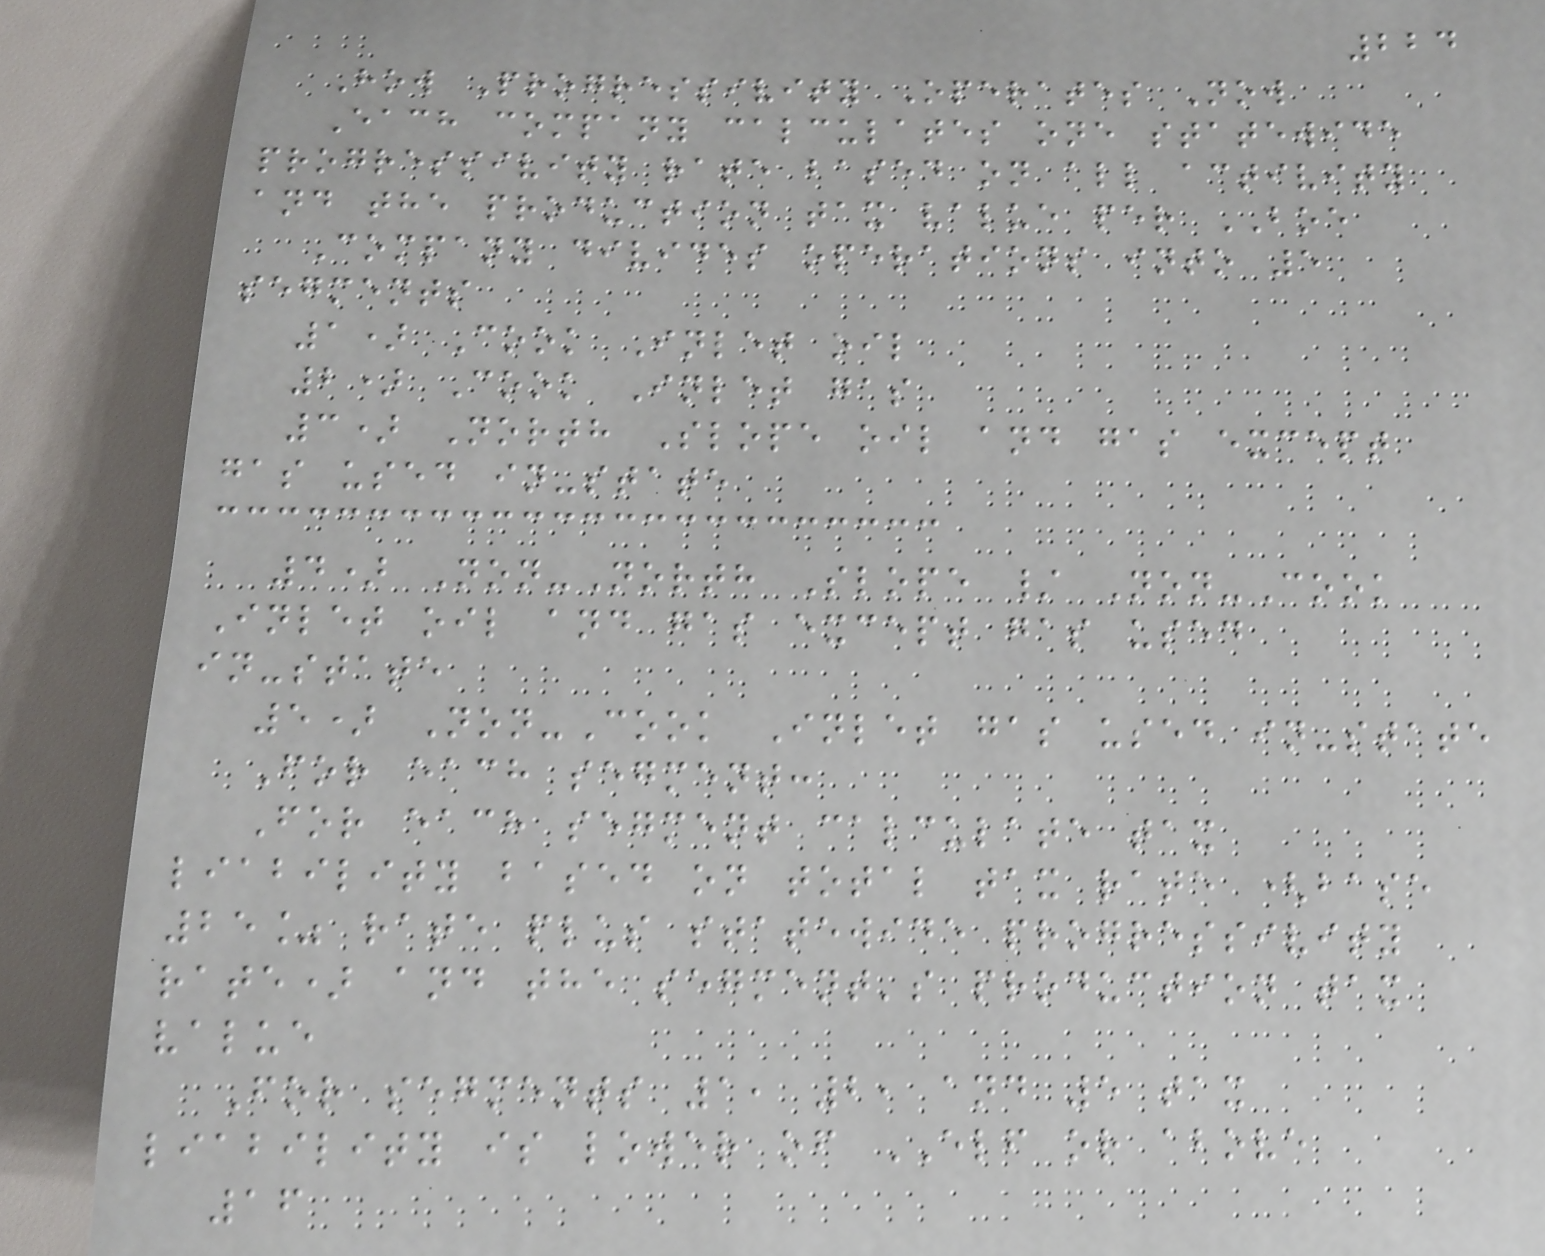224
How Progressivity Operates Now
Each company calculates one statewide
progressivity rate based on all activity
and the production tax value per BOE
Company divides operations into 5
segments
1) Cook Inlet oil
2) Cook Inlet gas
3) North Slope oil and gas except
gas used in-state
4) Non-North Slope / Non-Cook
Inlet oil and gas except gas used
in-state
5) Non-Cook Inlet gas used in-state
For each segment:
For each segment calculate tax
liability based on total tax rate (base
25% rate plus statewide progressivity
rate) and the segment's production tax
value
For segments 1, 2, and 5 tax
liability is lower of ELF or above
16
